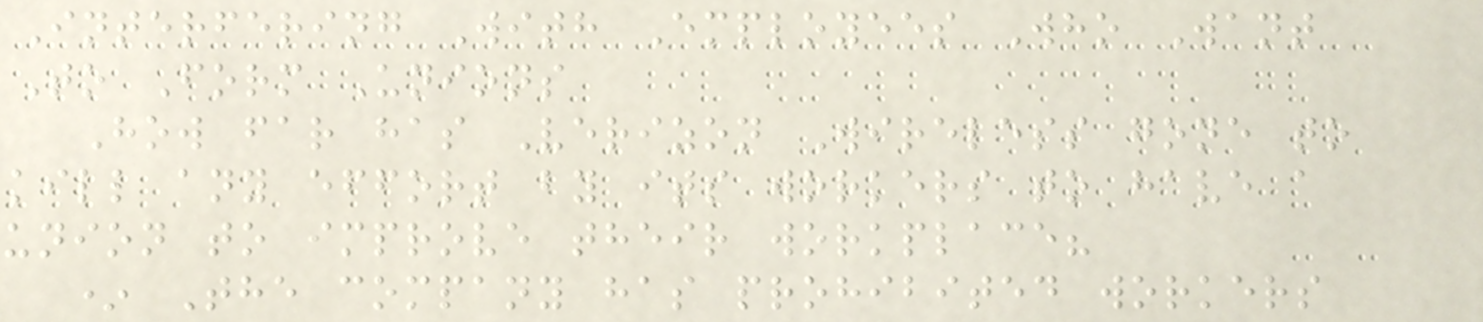Interfering With Employees Who Want
To Form Unions
How far has Verizon Wireless gone to
kill any effort by its workers to have a
union to improve their workplace?
* The company has prohibited workers
